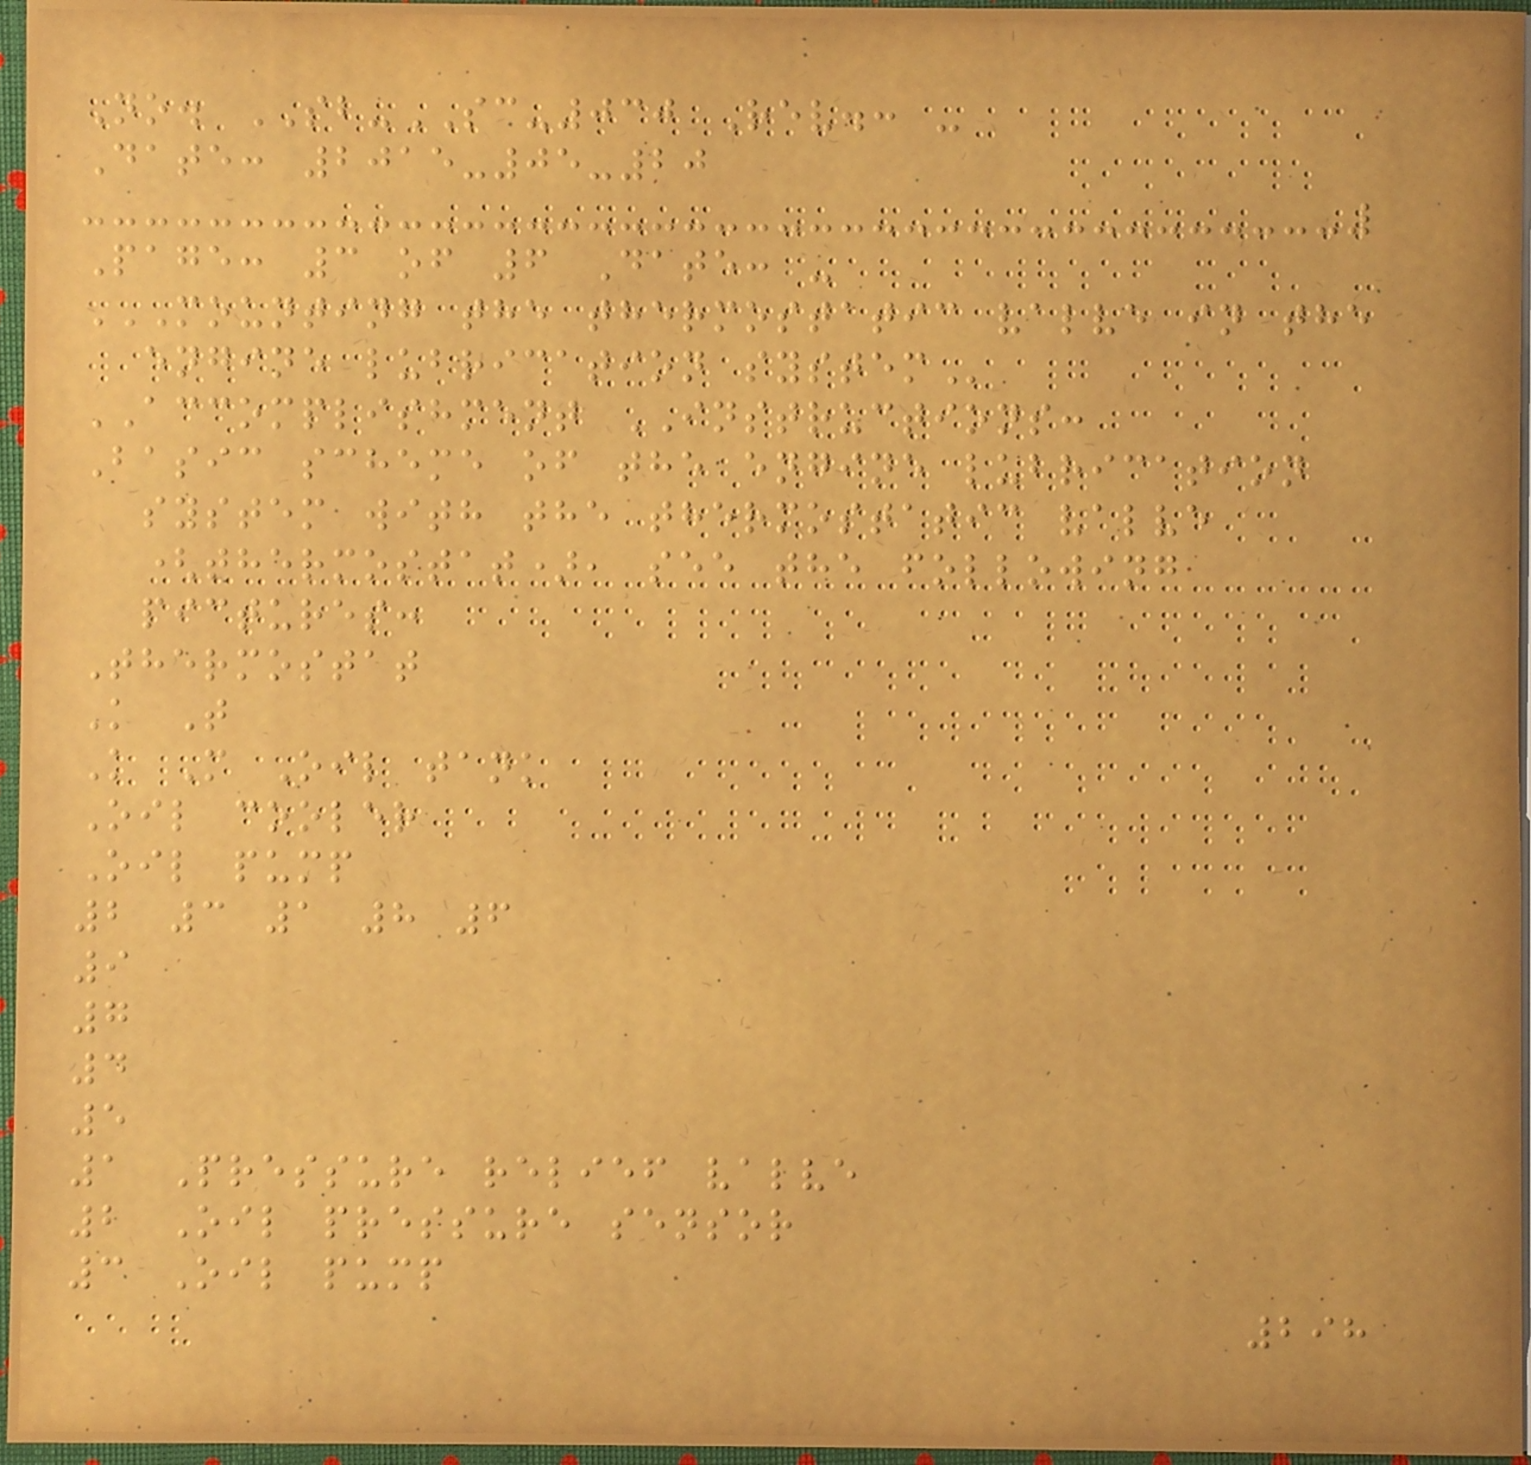No. SB-SC-030 Rev.: -
Date: 2015-05-20
Page: 3 of 6 Date: -
MOUNTING THE THERMOSTATIC VALVE IN THE
ENGINE LUBRICATION SYSTEM
ACCOMPLISHMENT INSTRUCTIONS:
Basic scheme of the engine lubrication
system with the thermostatic valve
(thermostat), see the following
pictures:
Thermostat
K T
K M Oil tank
Oil cooler
Oil pump
2 3 1 8 6
9
7
4
5
1 Pressure relief valve
2 Oil pressure sensor
3 Oil pump
298
